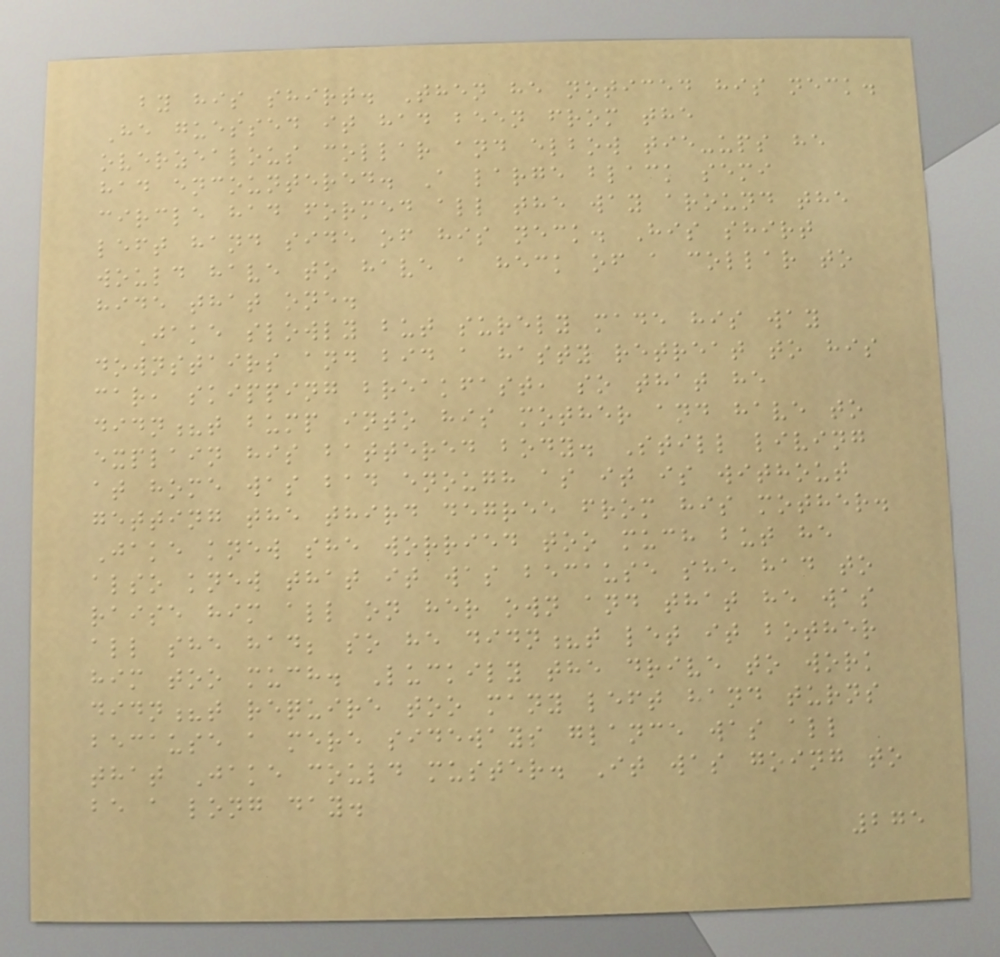by his shirt. Then he noticed his neck.
He guessed it had been from the
overzealous collar and elbow tie-ups he
had encountered. A large black semi
circle had formed all the way around the
left hand side of his neck. His shirt
would have to have a heck of a collar to
hide that one.
Jake slowly but surely made his way
downstairs and bid a hasty retreat to his
car, skipping breakfast, so that he
didn?t bump into his mother and have to
explain his battered body. Still living
at home was bad enough as it is without
getting the third degree from his mother.
Jake knew she worried too much but he
also knew that it was because she had to
raise him all on her own and that he was
all she had; so he didn?t let it bother
him too much. Luckily the drive to work
didn?t require too many left hand turns
because a mere sideways glance was all
that Jake could muster. It was going to
be a long day.
275
